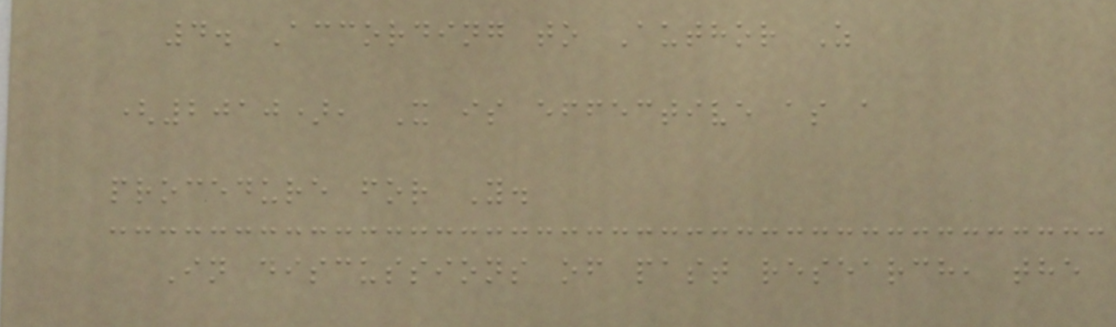4. According to Author Z
(2010), X is effective as a
procedure for Y.
In discussions of past research, the
